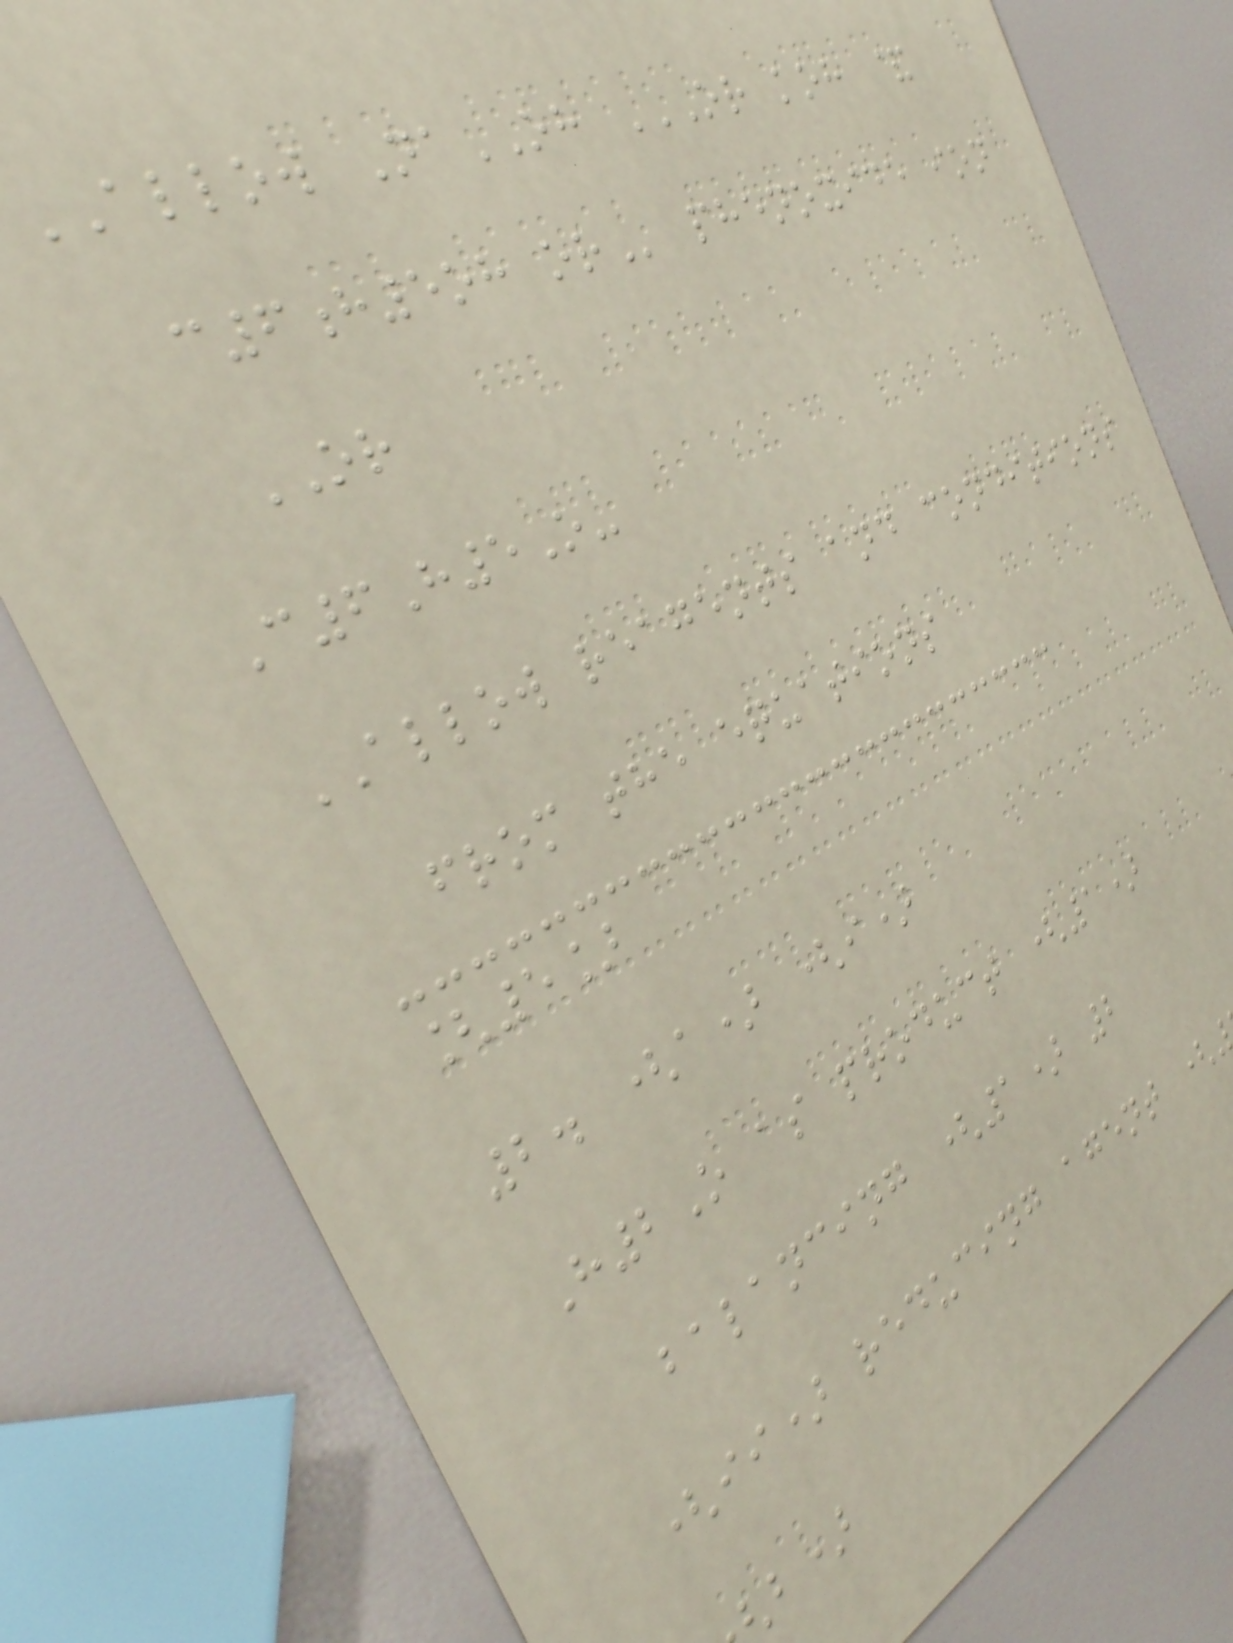ALLOW NaOH OR KOH &
c6h5oh
OR
C6H5O-
ALLOW reagents and conditions
from the equations
[5]
2. (a) (i)
H2O as product (1)
balancing (1) 2
(ii) reducing agent (
